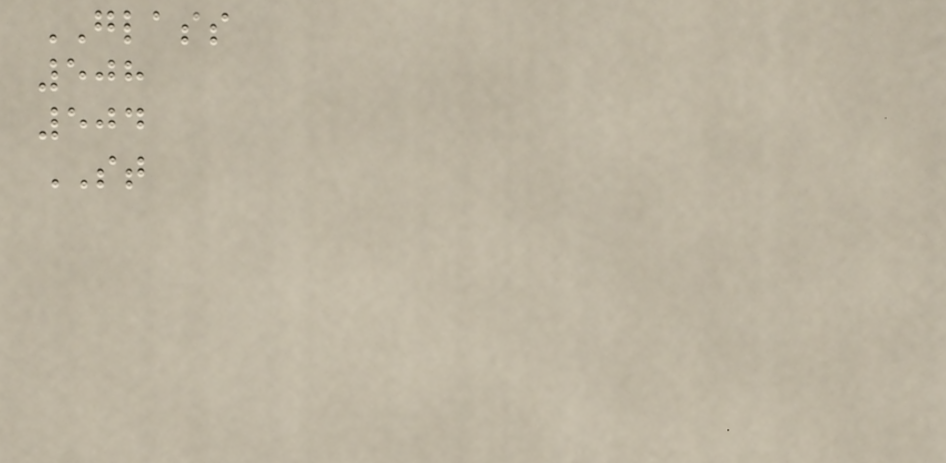GLASS
508
504
ST
